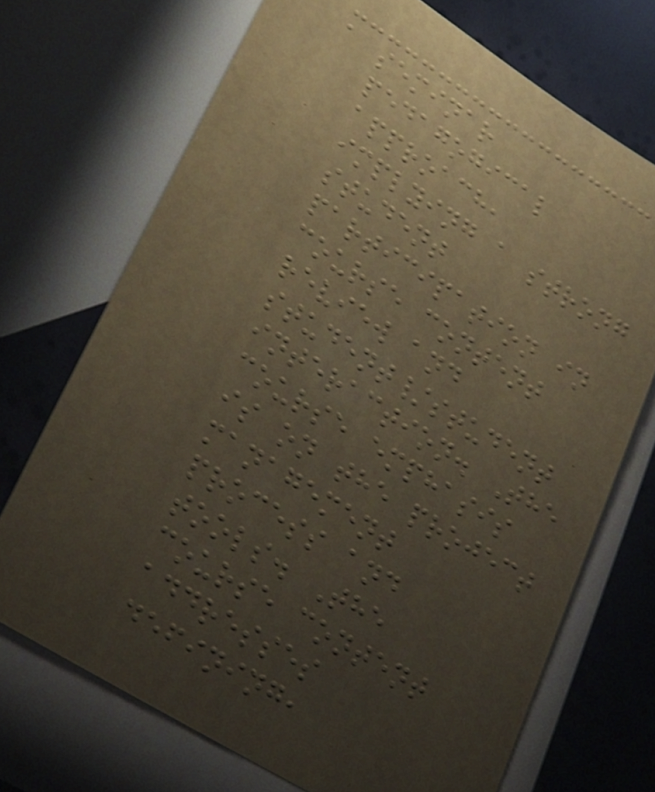a seminar
pedagogical
approach,
implying a strong
student
participation in
course content
review and
student/student
interaction. The
course emphasis
is on the project
management
process and
tools. The
course content
addresses
defining,
